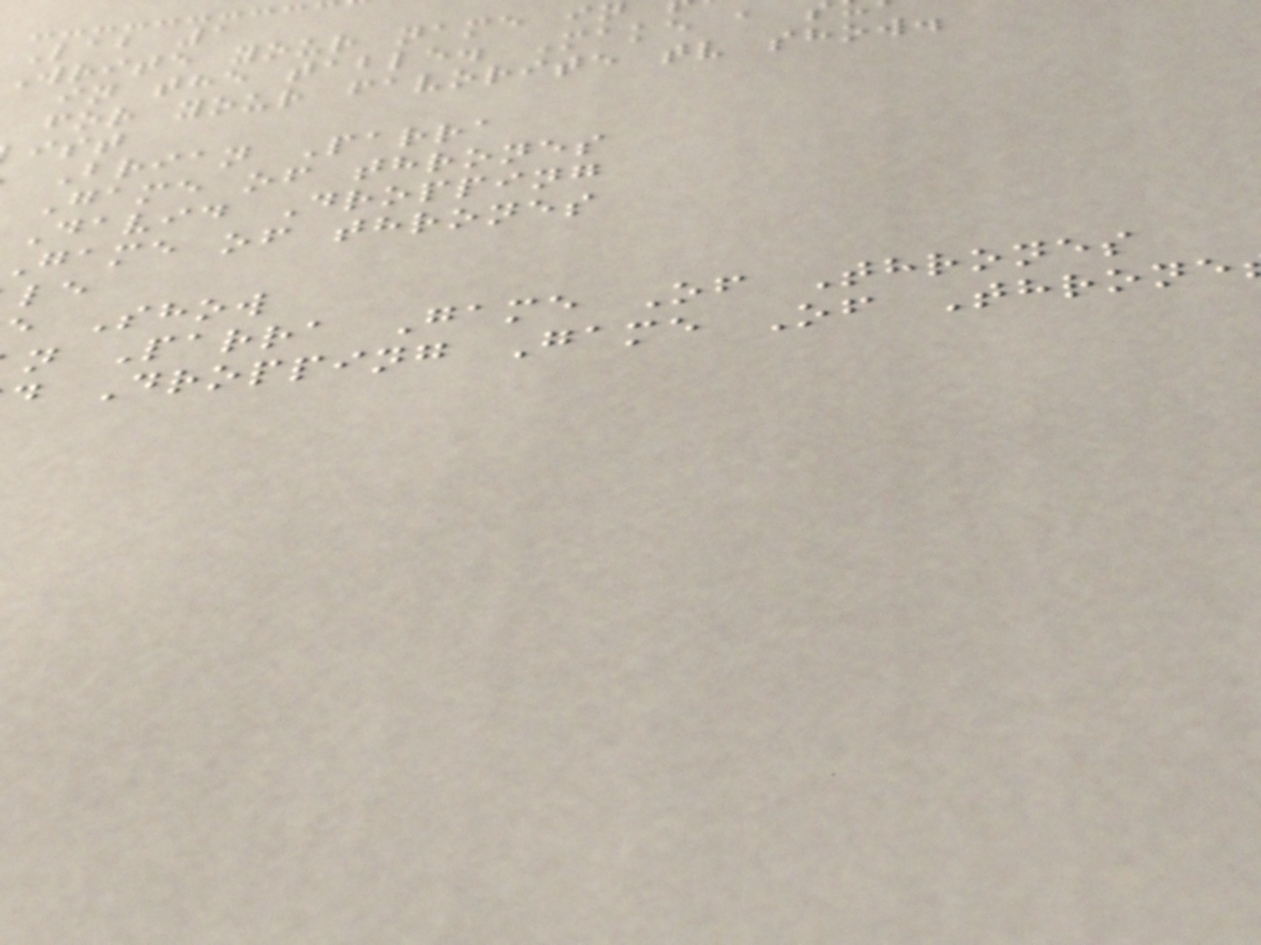Lab 1
Write your name i
in the table. Make a
for your favorite tv show.
Brian Parra
Game of thrones
David Dropping
game of thrones
e Show
n Parra Game Of Thrones
d Dropping Game Of Throne
